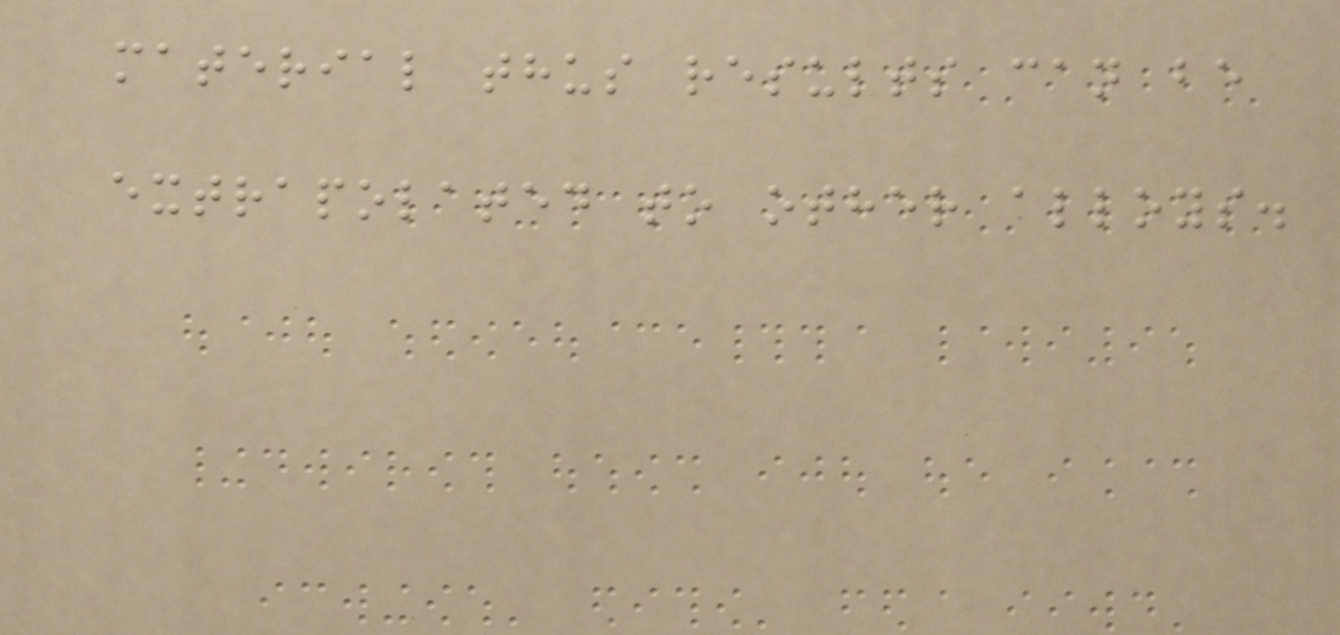material thus results can be
extrapolated to other alloys.
